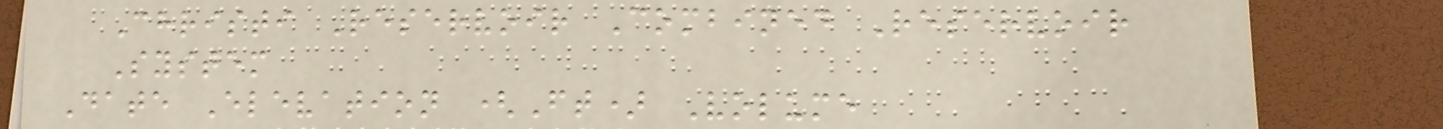Christi Reservoir Combined Reservoir
System
Date Elevation (Ft) Volume
